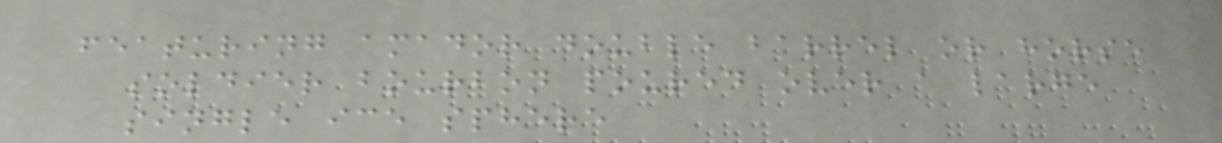featuring amador double barrel or horse
soldier bourbon poured over a large
single ice sphere
